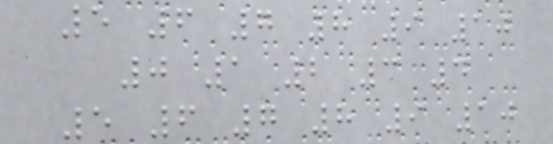5 6 7 8 9 10
0 1 2 3 4
5 6 7 8 9 10
